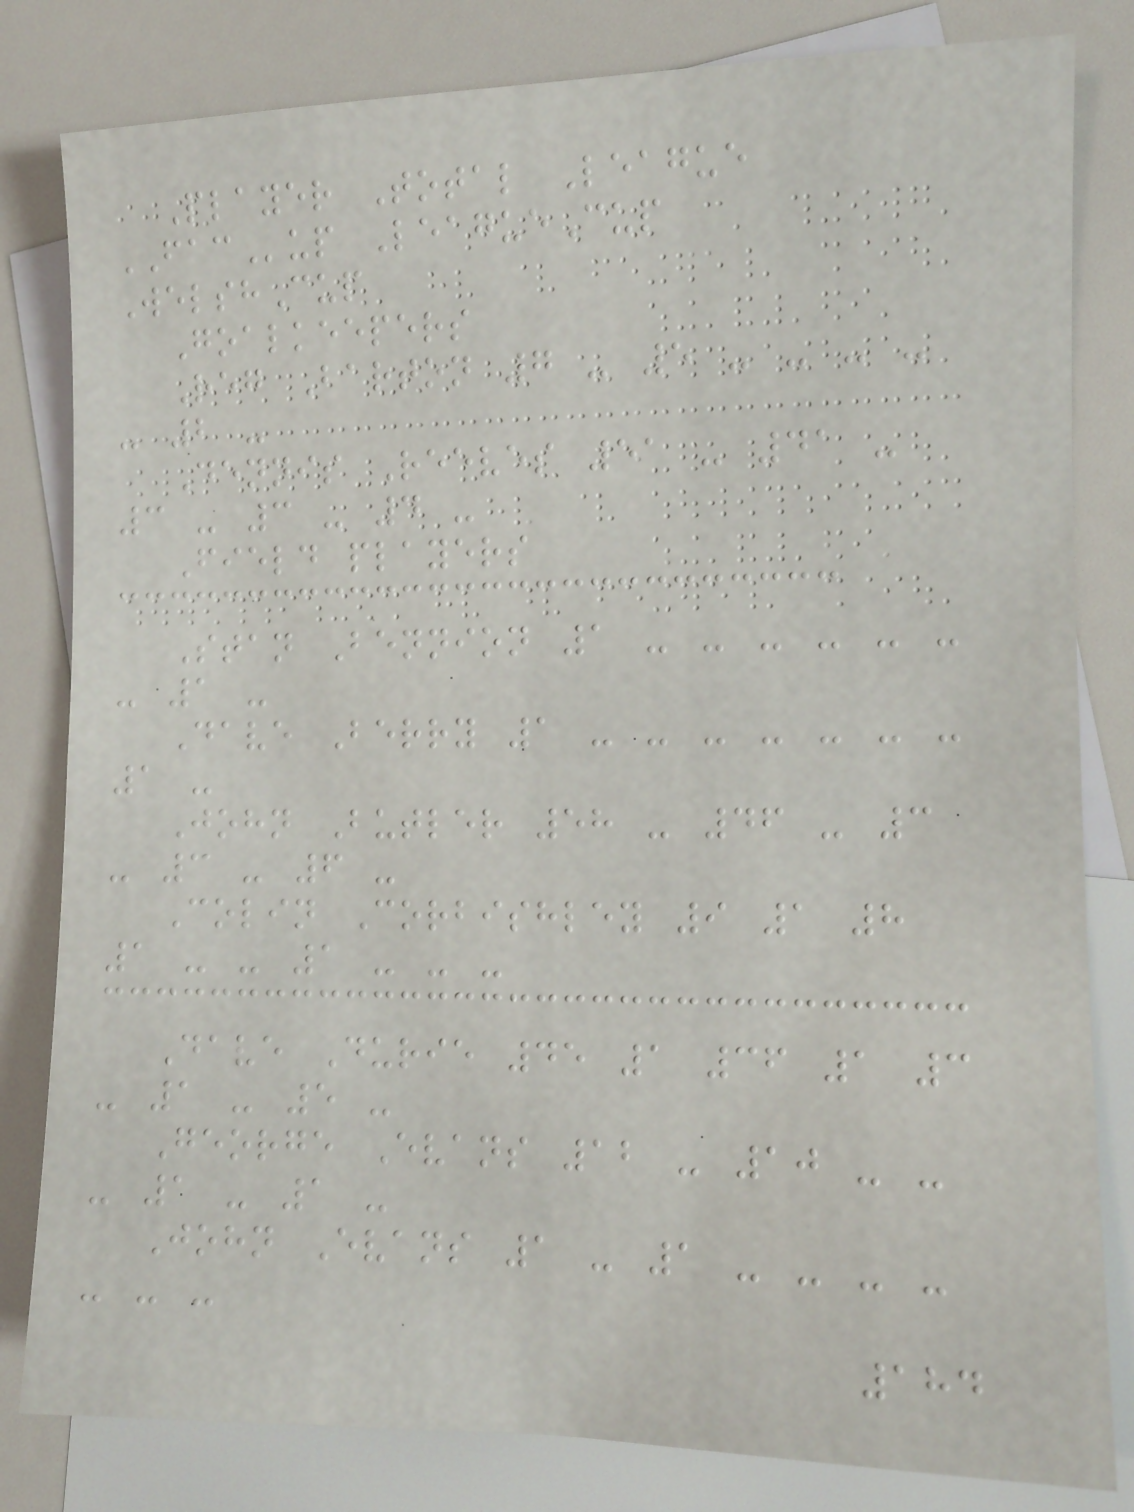Player Total League
FACup LeagueCup
WelshCup
Goalkeepers
Reg Barton 7 - 5 - - - -
- 2 -
Dennis Reeves 51 - 41 -
3 - 3 - 4 -
Field players
Stan Bennion 1 - - - - - -
- 1 -
Dave Berry 1 - - - - - - -
1 -
John Butler 58 - 46 - 3
- 3 - 6 -
Colin Corbishley 9 1 8
1 - - 1 - - -
Dave Durie 45 1 36 1 3
- 1 - 5 -
George Evans 12 - 10 - -
- 1 - 1 -
John Evans 1 - 1 - - - -
- - -
184
